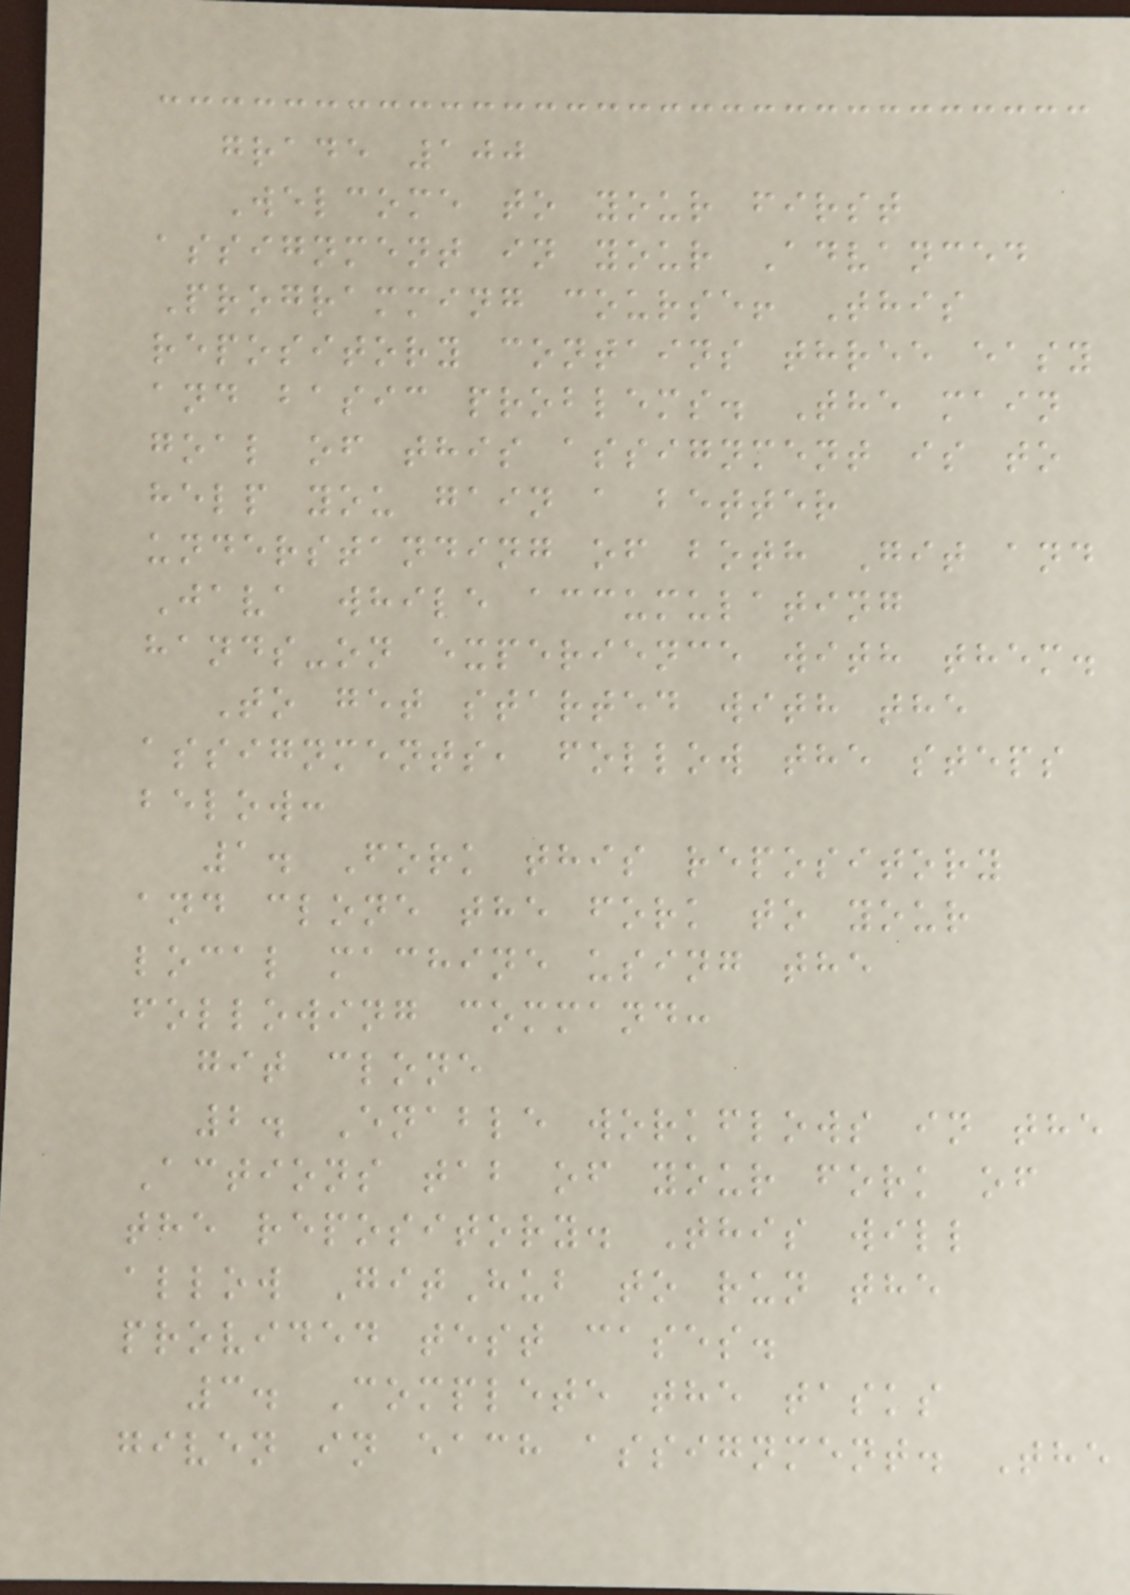grade 100
Welcome to your first
assignment in your Advanced
Programming course! This
repository contains three easy
and basic problems. The main
goal of this assignment is to
help you gain a better
understanding of both Git and
Java while accumulating
hands-on experience with them.
To get started with the
assignments, follow the steps
below:
1. Fork this repository
and clone the fork to your
local machine using the
following command:
git clone
2. Enable workflows in the
Actions tab of your fork of
the repository. This will
allow GitHub to run the
provided test cases.
3. Complete the tasks
given in each assignment. The
